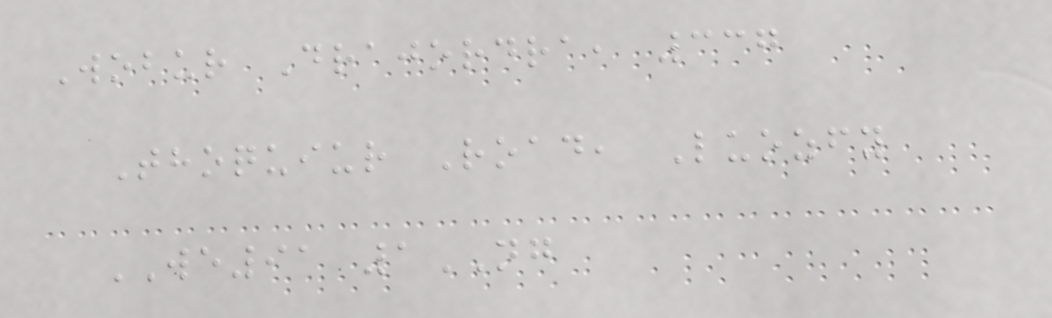Wobur Drajordra, 337
Thoquiur Road, Luozfy
WE91 1NG
